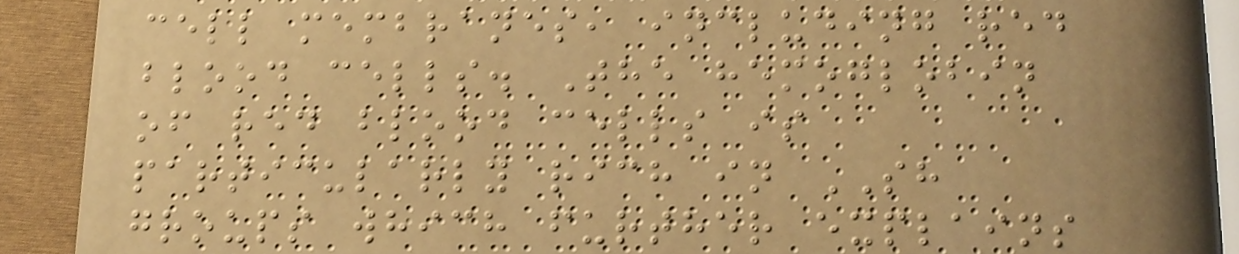cell membranes, including red
blood cells. The hemoglobin
of red blood cells is
particularly rich in SH
groups which further explains
